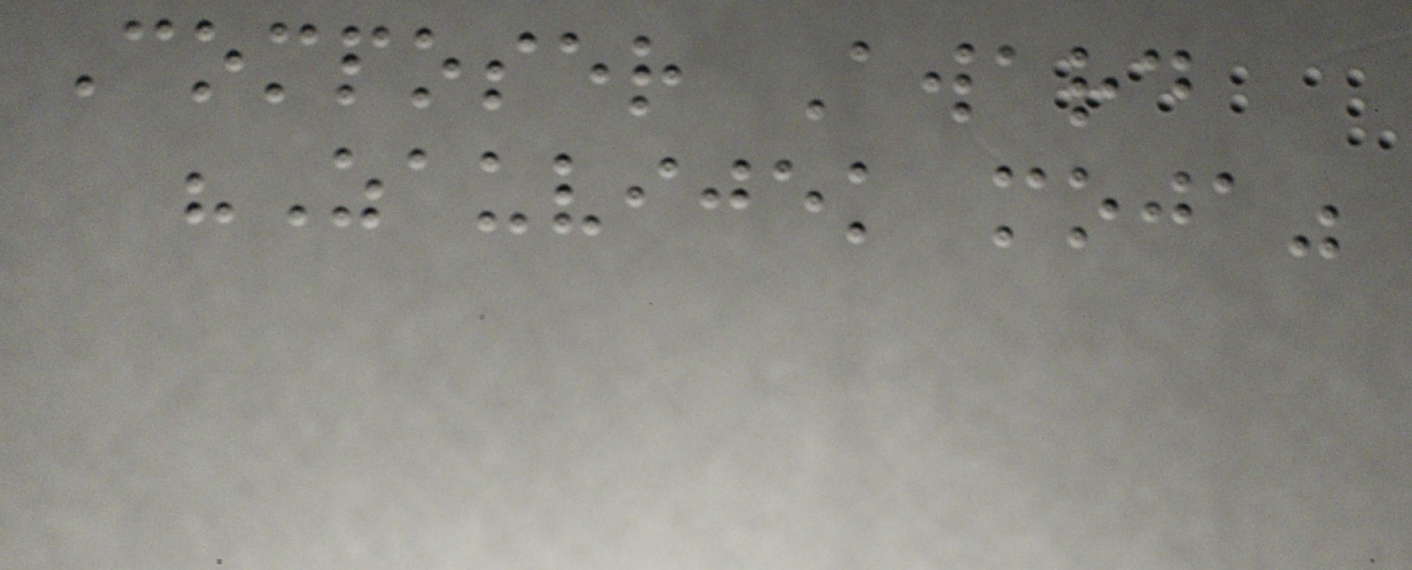Composer Award
"Zauvijek moja"
